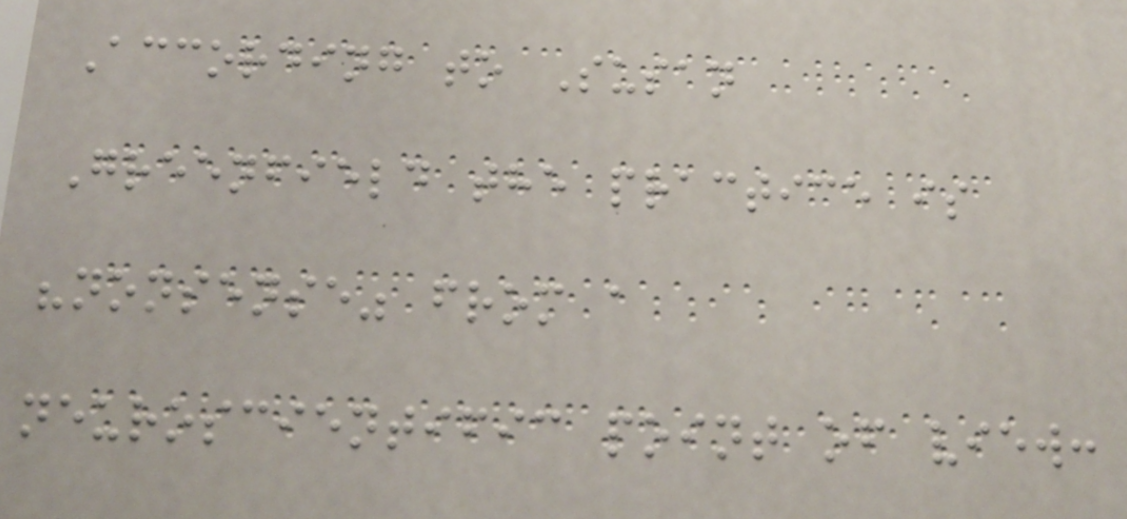According to Susan
Greenfield the practice is
"nonsense" from a
neuroscientific point of view:
